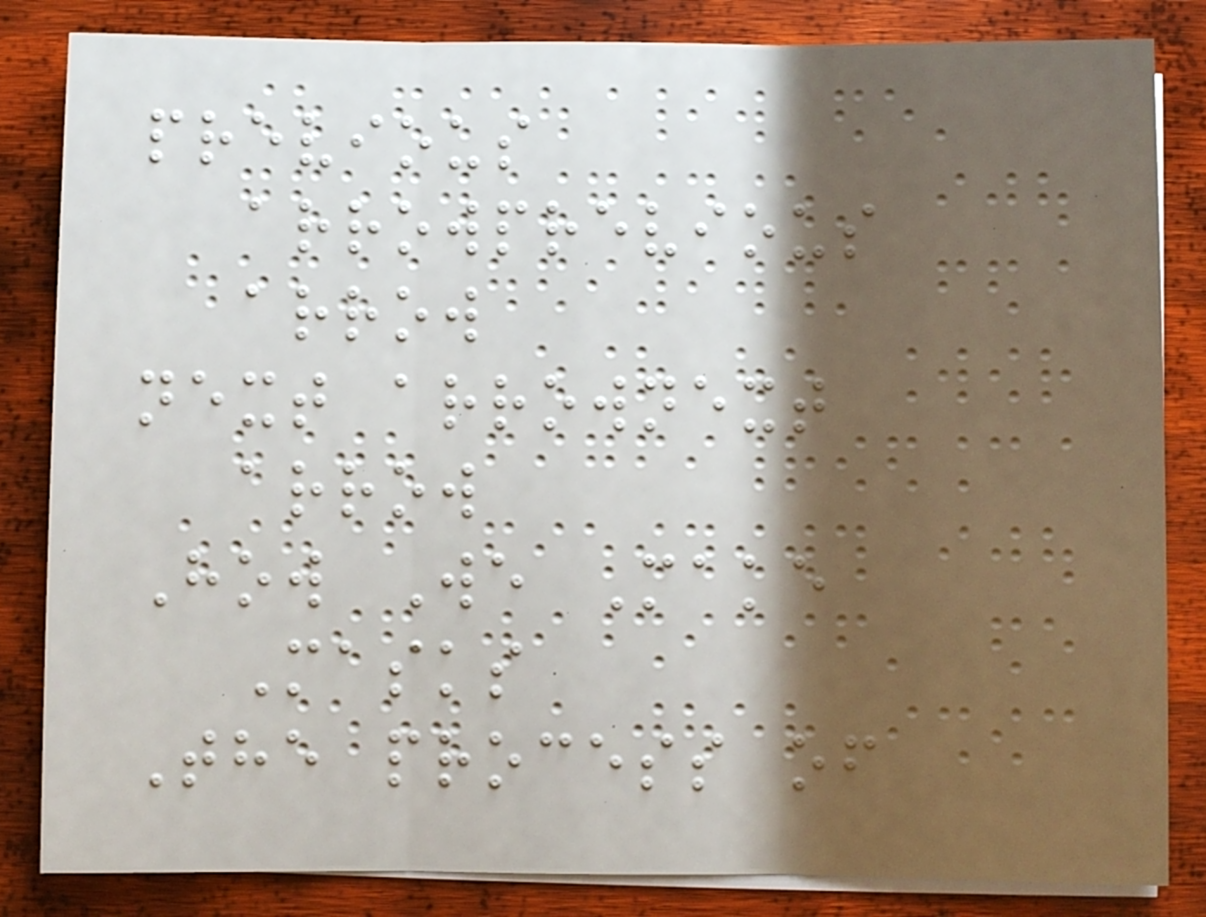previous
arrowprevious
arrow
next arrownext
arrow
How We Make
Masks
The process of
